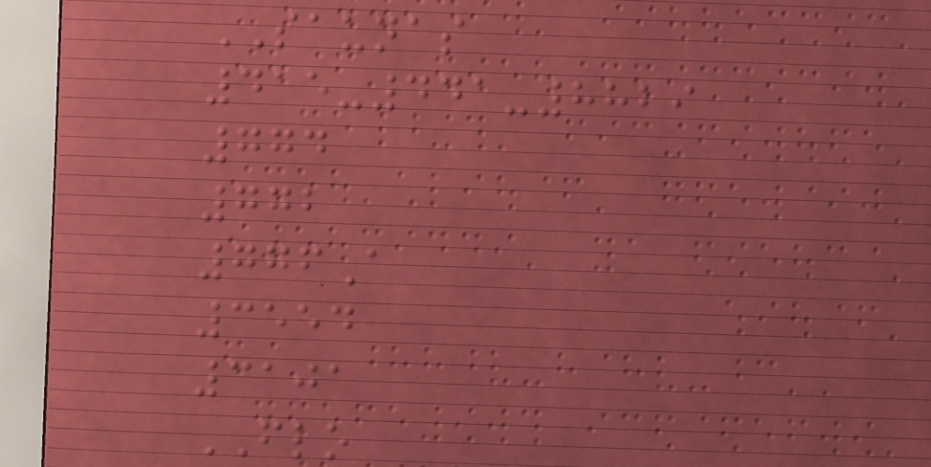SAUNAS
415-441-8829
774
772
776A
3554
3101
FLO
